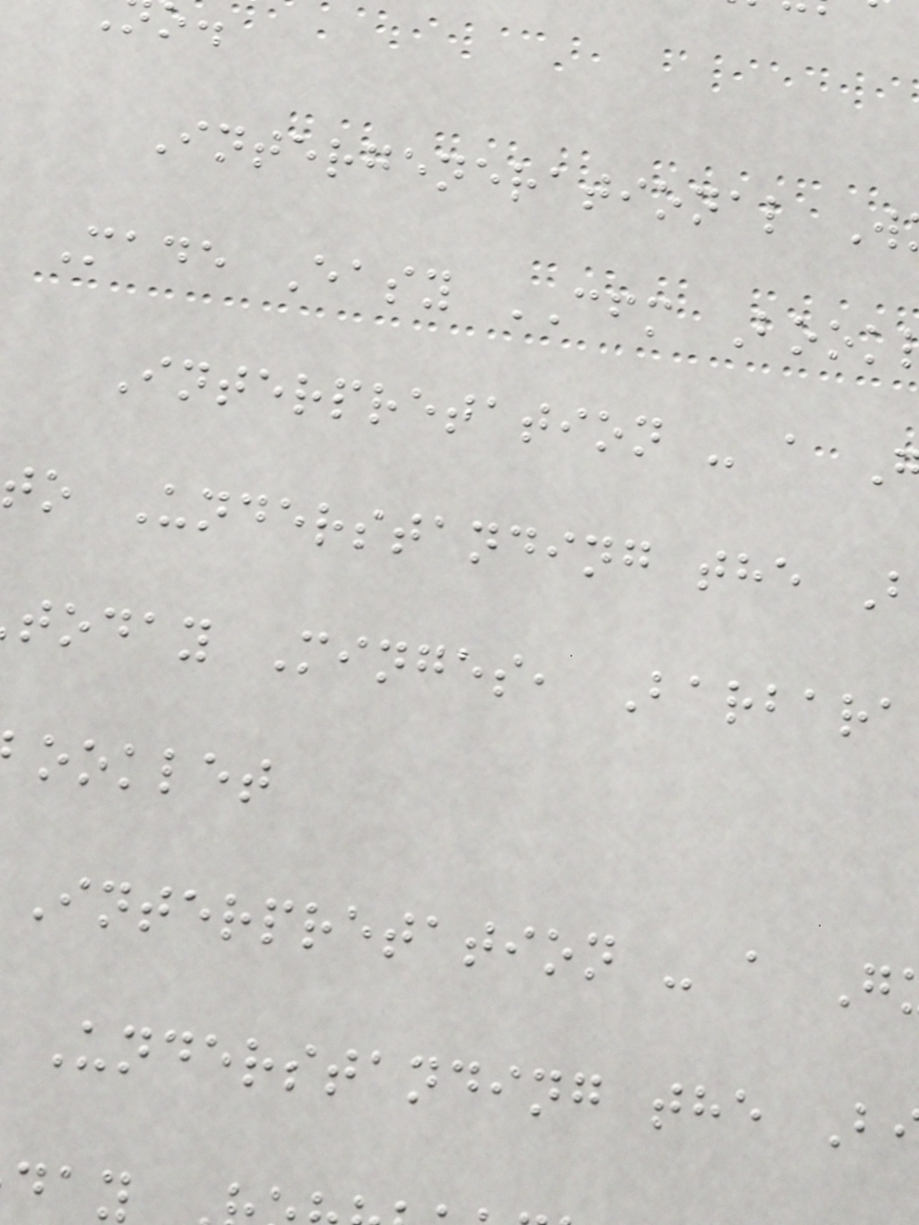Intergenerational W
Made Easy CFM Book
Interpretation - a
o Understanding the B
today Minges, Barbara
ooklet
Interpretation - a G
Understanding the B
